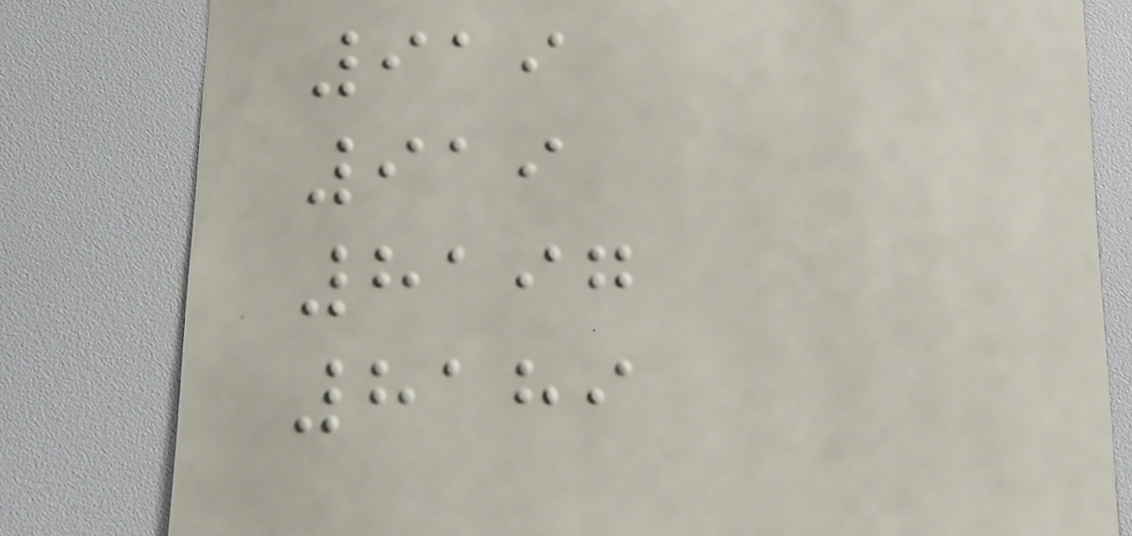919
919
8197
8189
